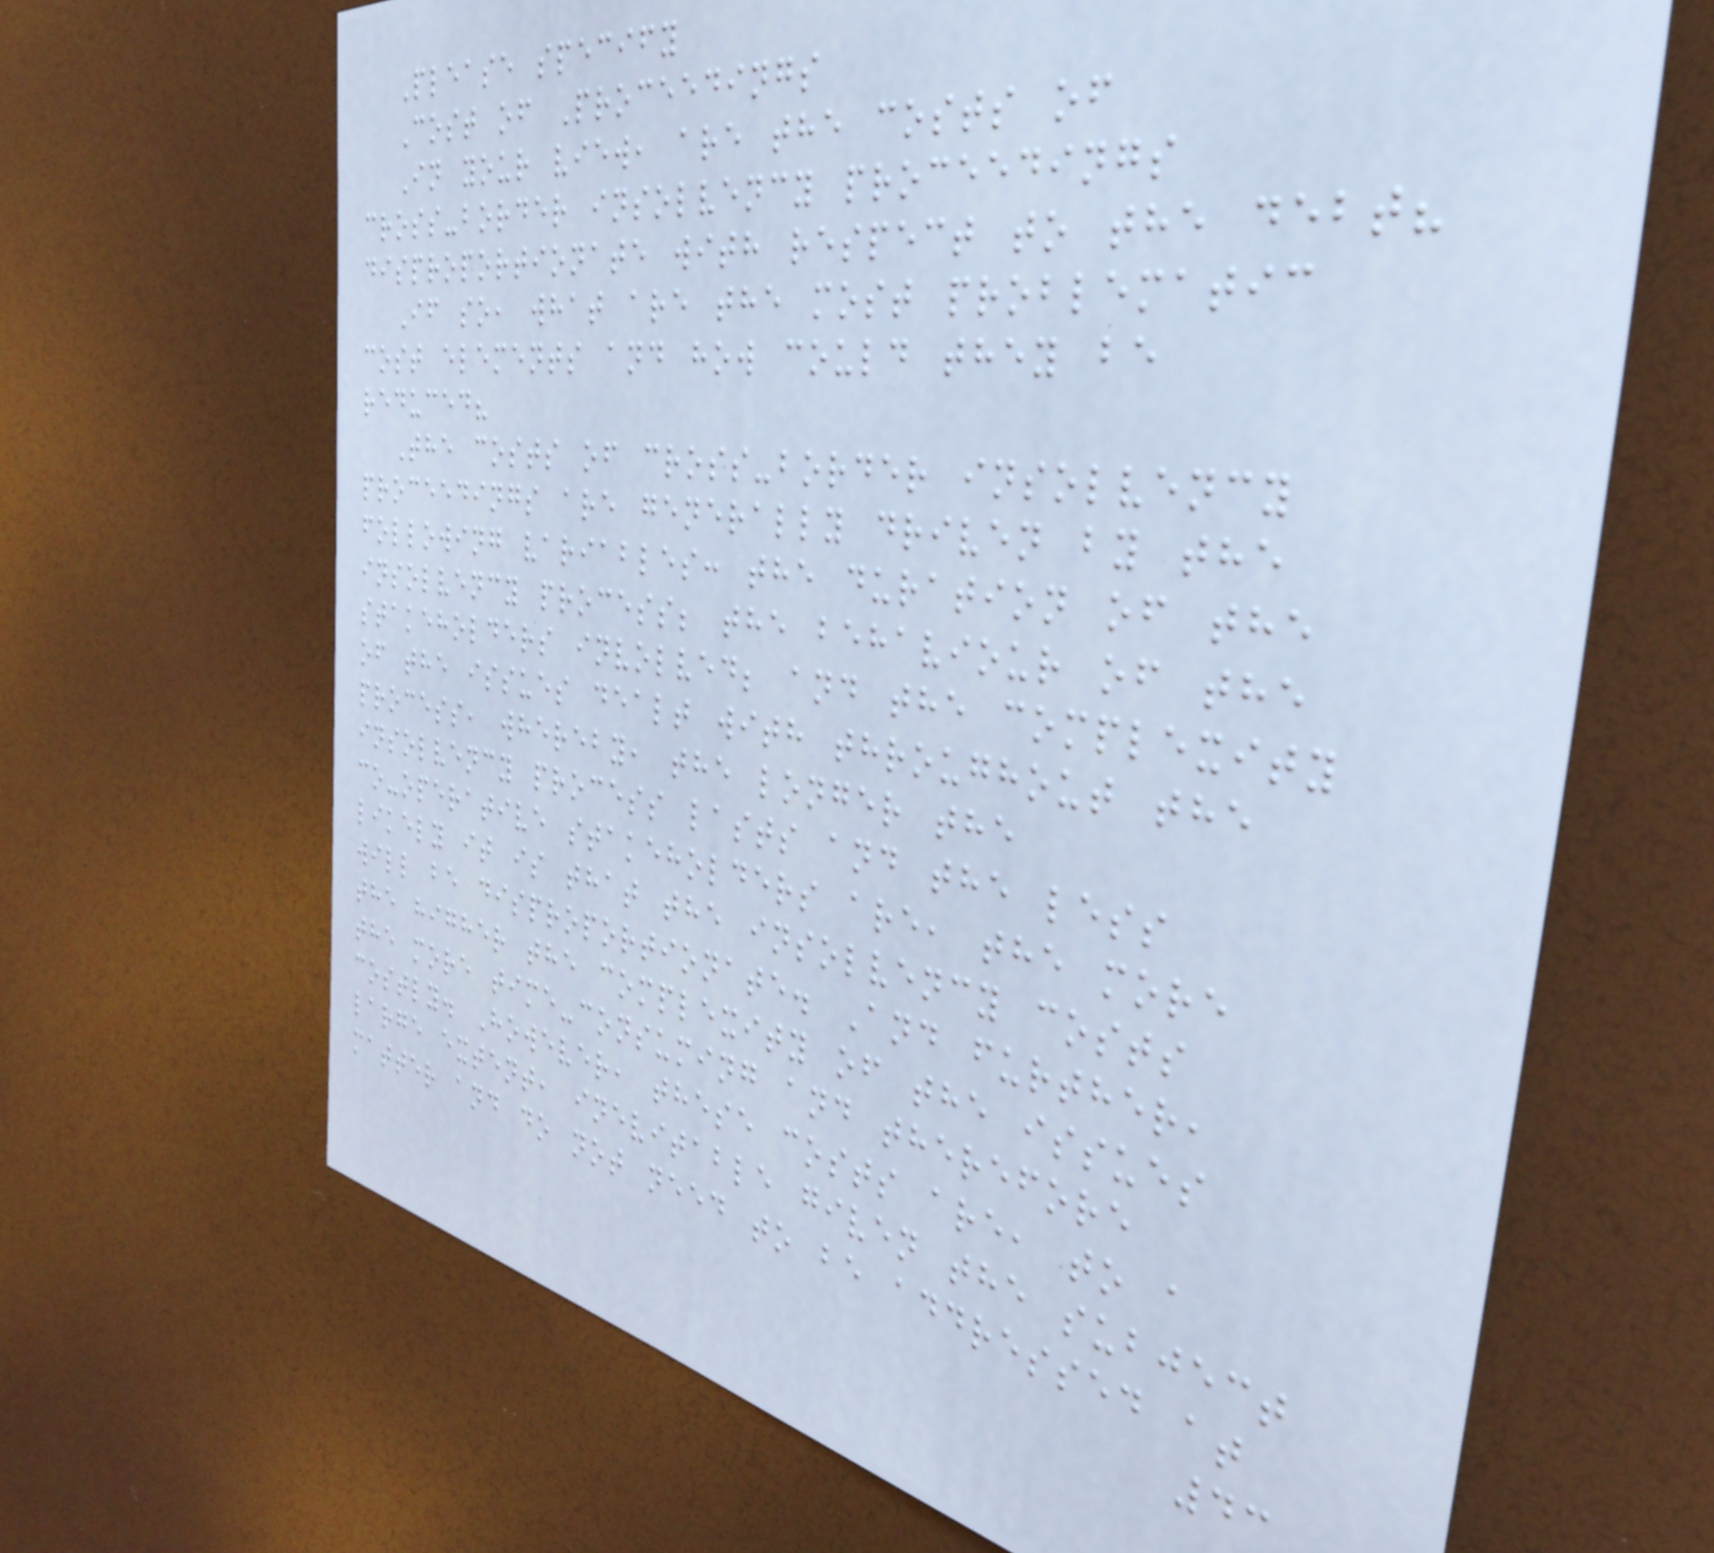Please specify
Cost of Proceedings
In your view, are the costs of
cross-border insolvency proceedings
disproportionate with respect to the debt?
If so, what are the most problematic
cost elements and how could they be
reduced?
The costs of cross-border insolvency
proceedings are generally driven by the
following variables: the duration of the
insolvency process; the behaviour of the
stakeholders involved; and the complexity
of the issues dealt with throughout the
process, whereby, the longer the
insolvency process lasts and the less
co-operative stakeholders are, the more
likely it is that the insolvency costs
will be disproportionate. And further,
the higher the complexity of the issues
the more time-consuming and therefore
costly. However, these costs are, to a
large extent, inevitable given the subject
matter and do not need to be addressed at
43
